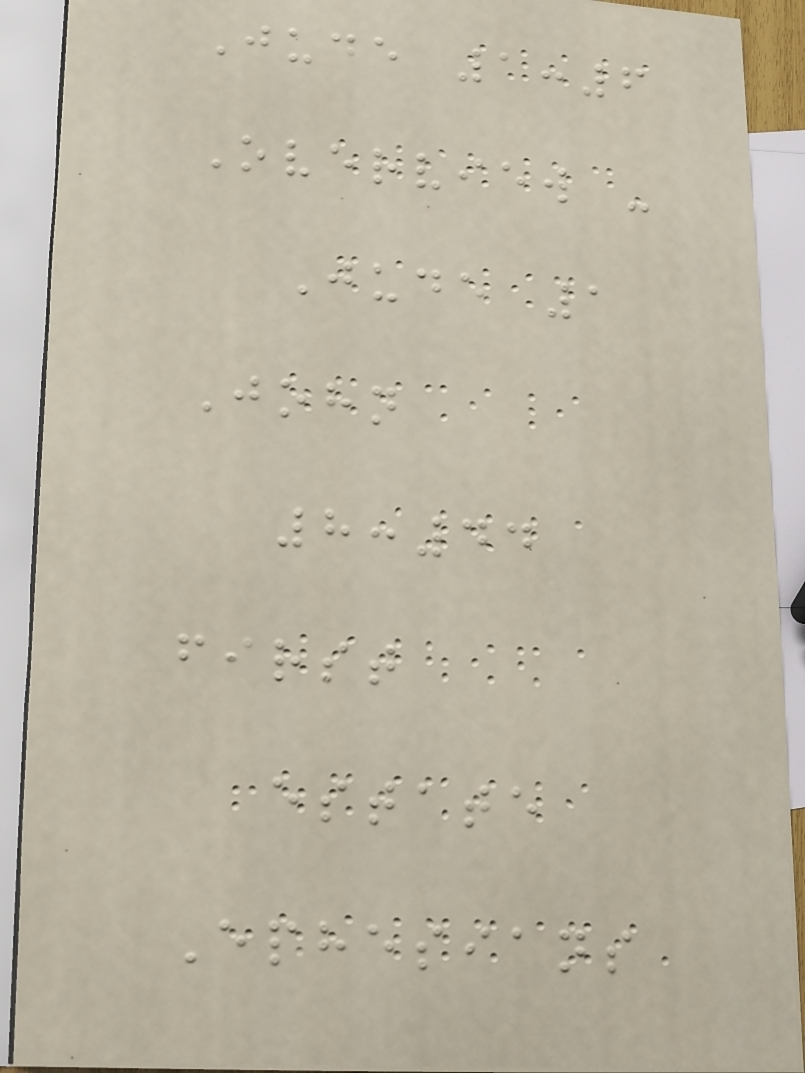Jude 1:6
Overview -
Jude 1
John
8:44
first
estate
Ephesians
